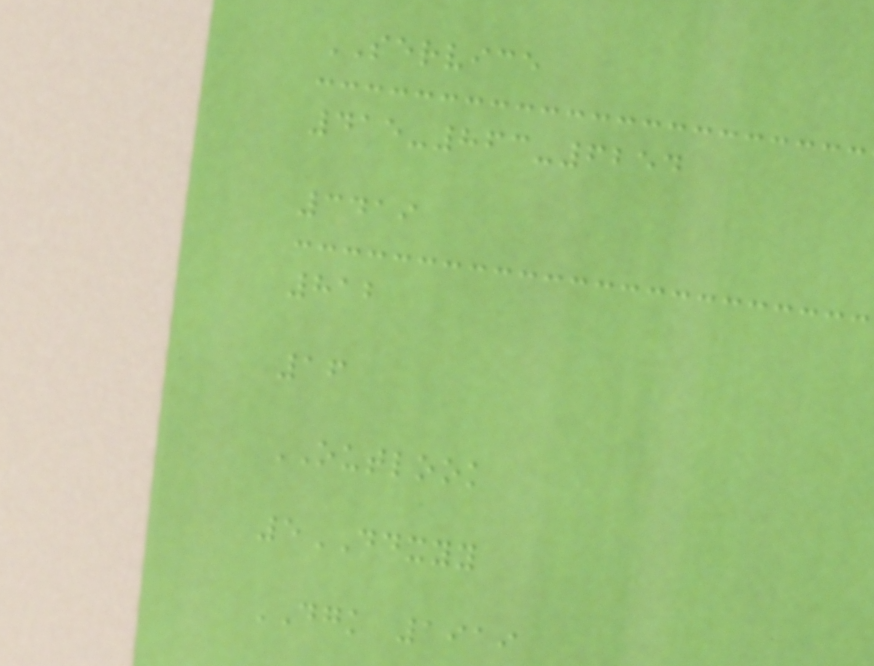SERVICE
415-863-6254
3419
812
16
OUTLOOK
5DDXYY
DGK 1919
